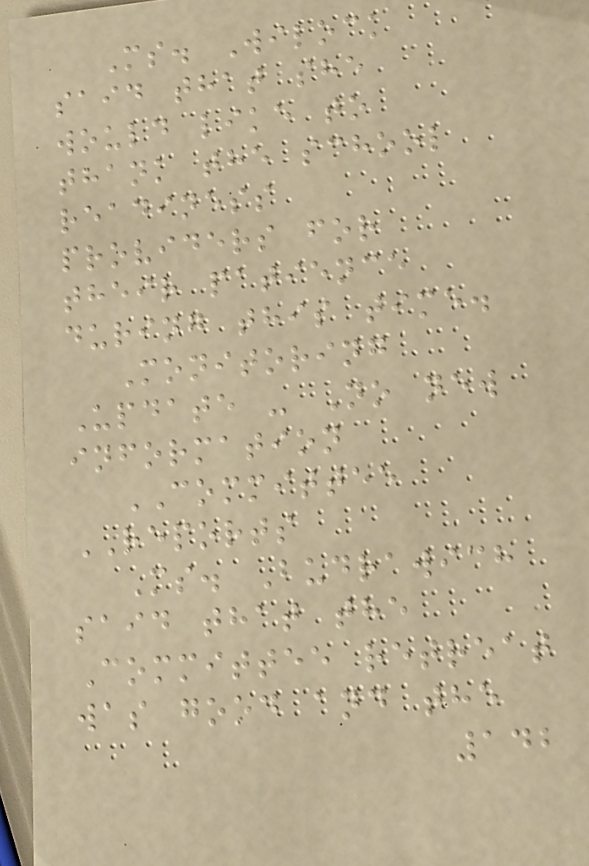Ms. Wilock
said that she
would like to
thank the school
readiness
providers for
their patience
during this time.
Monitoring
Update - No new
information
COMMITTEE
REPORTS
Ms. Budrawich
said that the
Committee retreat
was good and the
142
